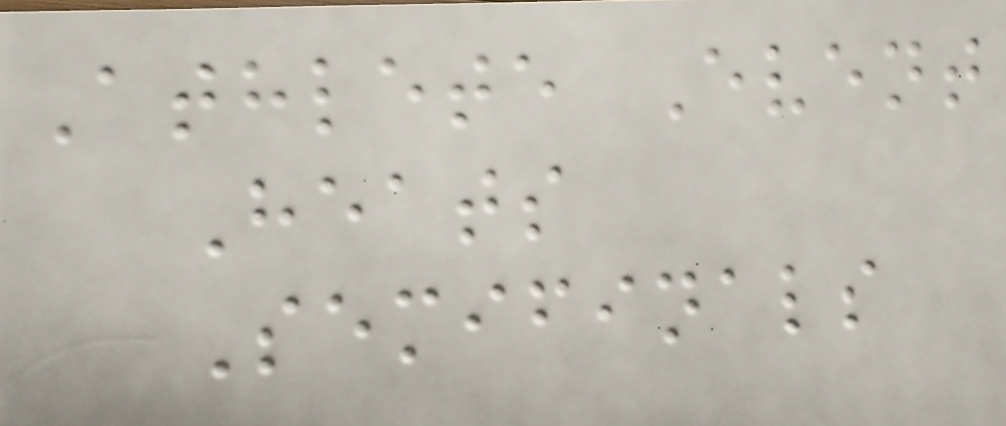Athlete Event
Heats
Semifinals
